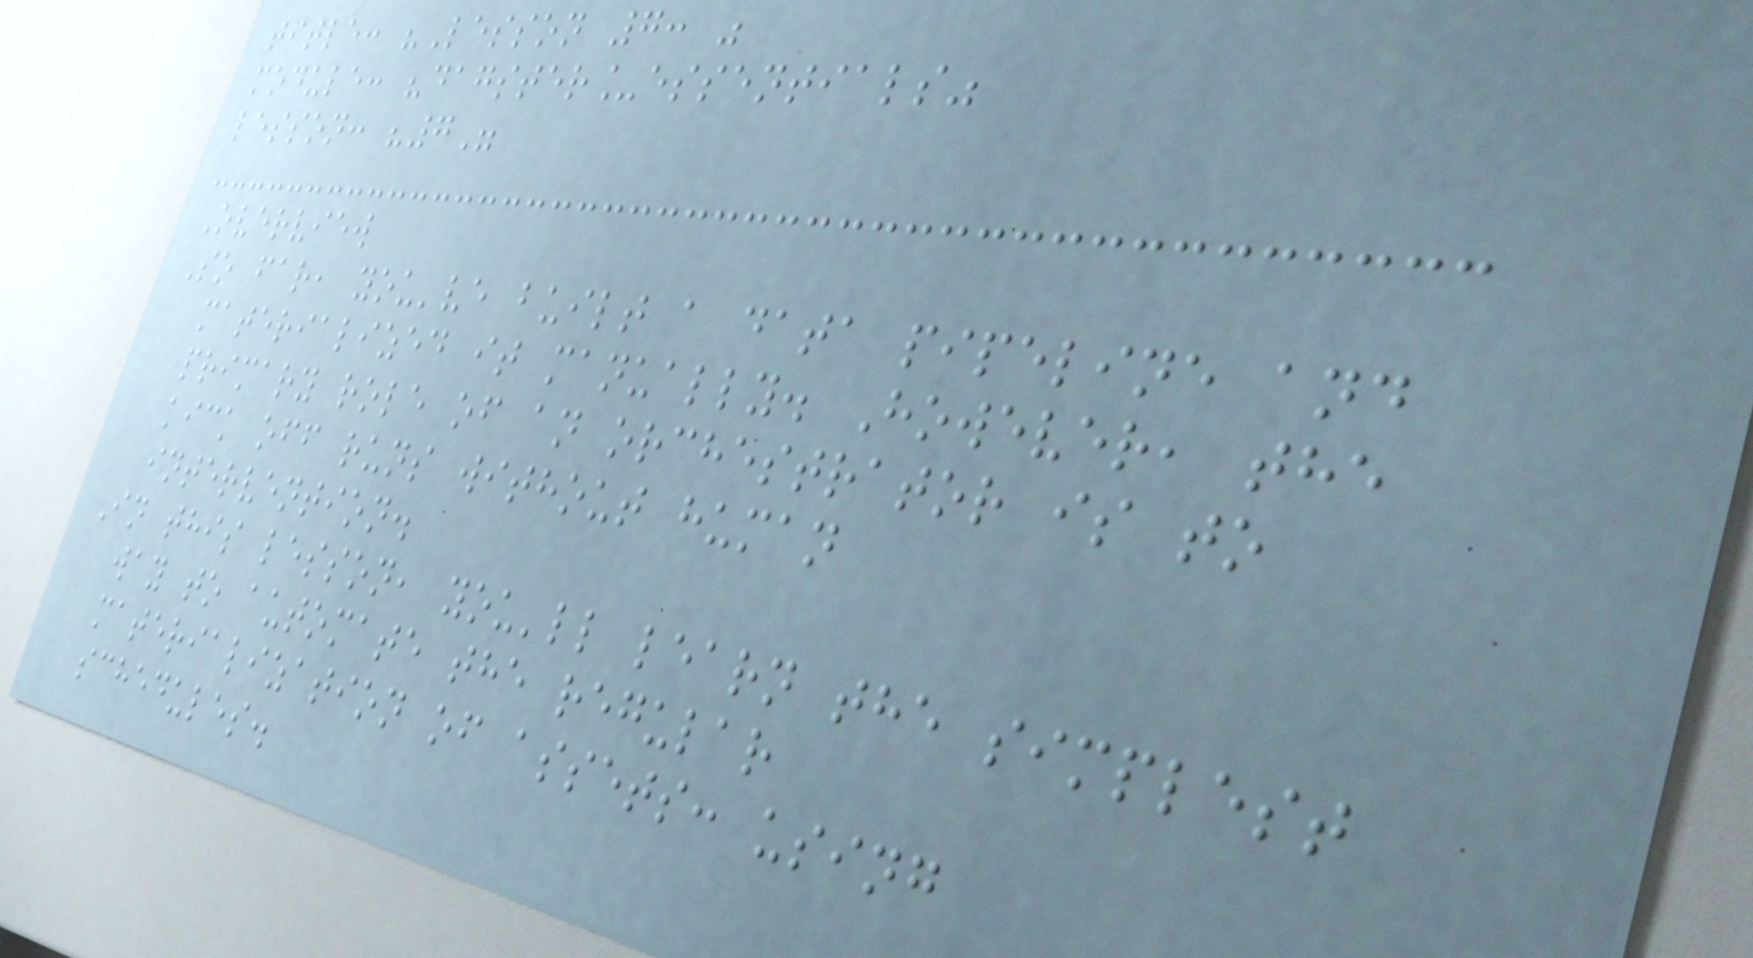title: "Lesson 7: "
module: "dagster_essentials"
lesson: "7"
Overview
So far, you've built a data pipeline and
materialized it manually. However, the
primary role of an orchestrator is to
kick off runs without human
intervention.
In this lesson, you'll learn the simplest
way to automate the regular
materialization of assets: using
schedules.
